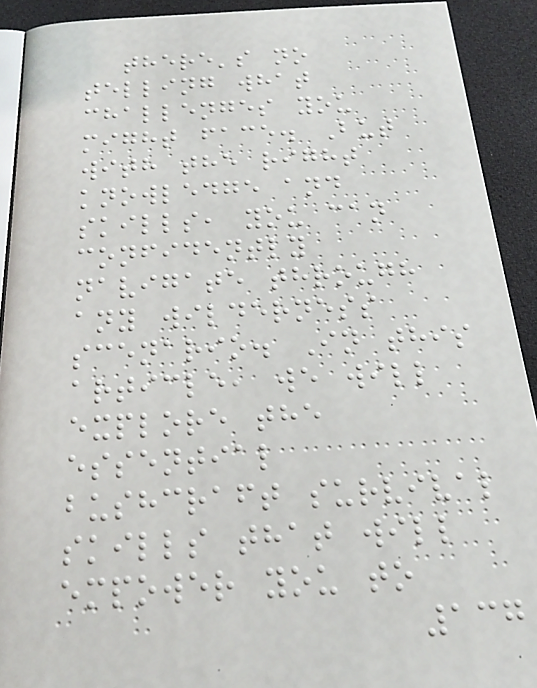there's no
telling what
challenges you
might face. But
with the right
knowledge and
skills, you can
confidently
navigate through
any wilderness
scenario. In this
article, we will
explore the
essential
bushcraft survival
skills that will
empower you to
137
